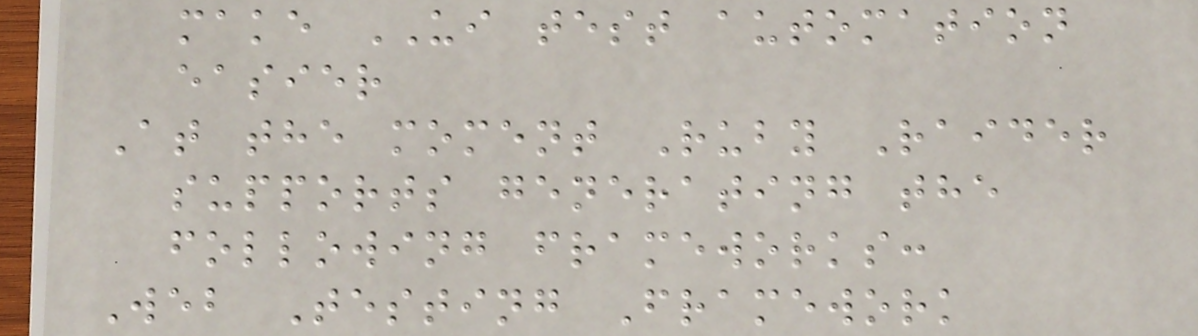make UI test automation
easier
At the moment Ruby Raider
supports generating the
following frameworks:
Web Testing Framework
